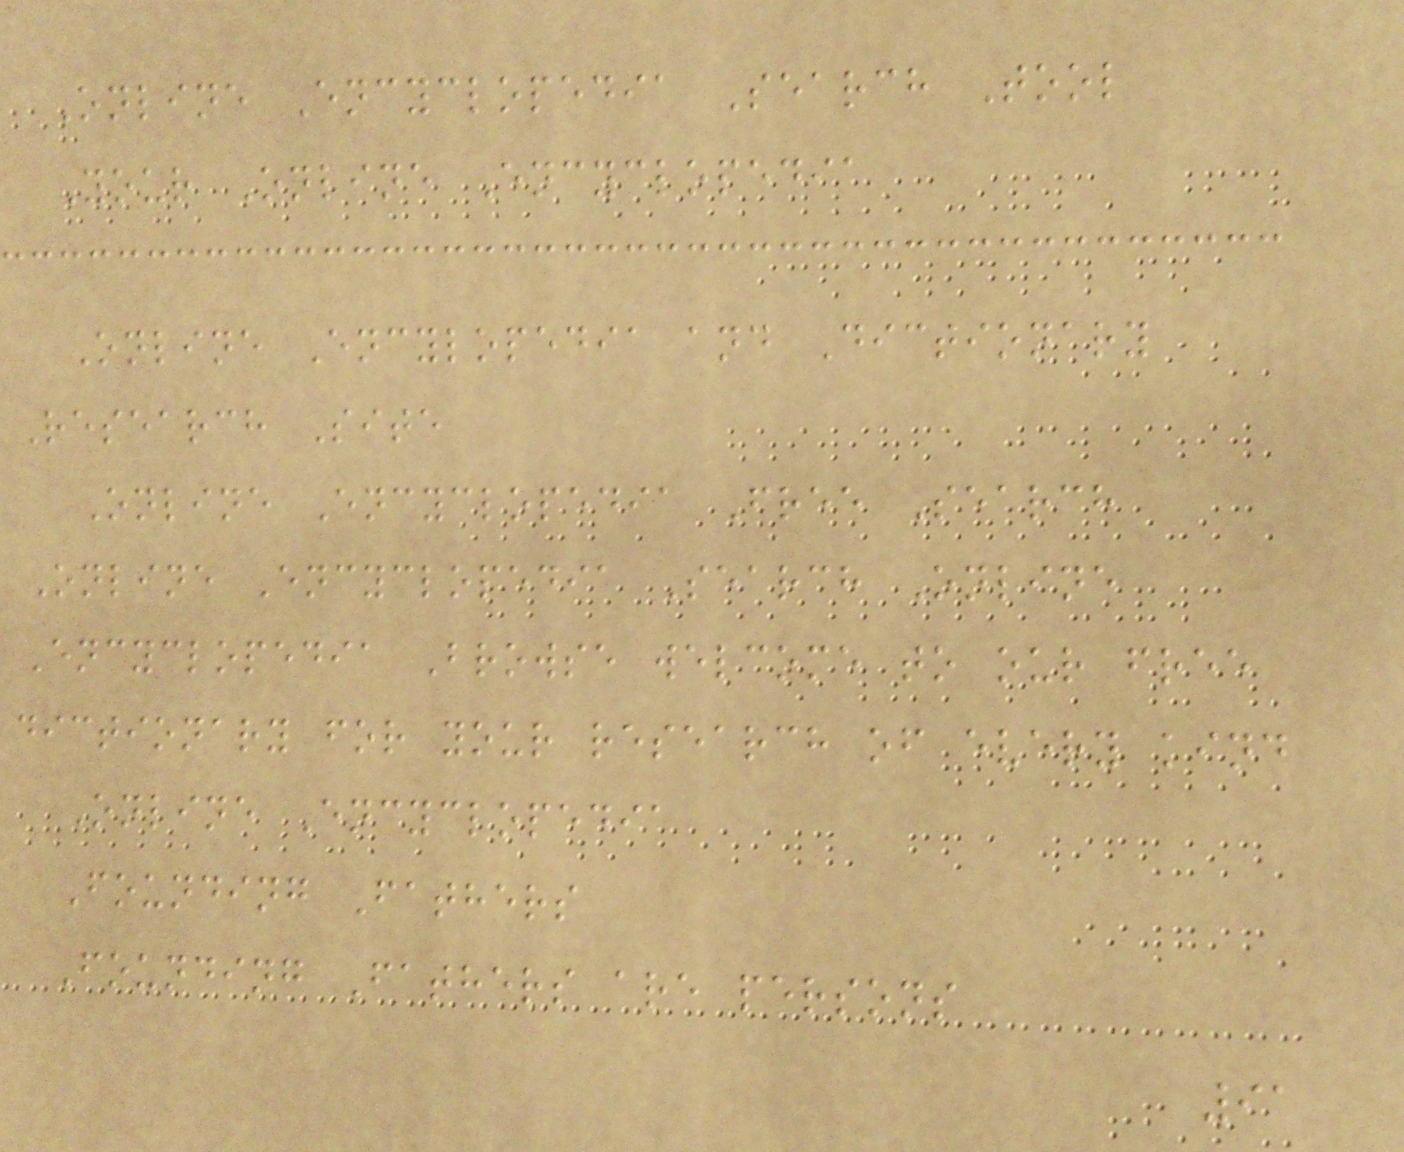Online Encyclopedia Search Tool
Your Online Encyclopedia
Online Encylopedia and Dictionary
Research Site
Online Encyclopedia Free Search
Online Encyclopedia Search Online
Encyclopedia Browse welcome to our free
dictionary for your research of every kind
Online Encyclopedia
Founding Fathers
Founding Fathers are persons
91
